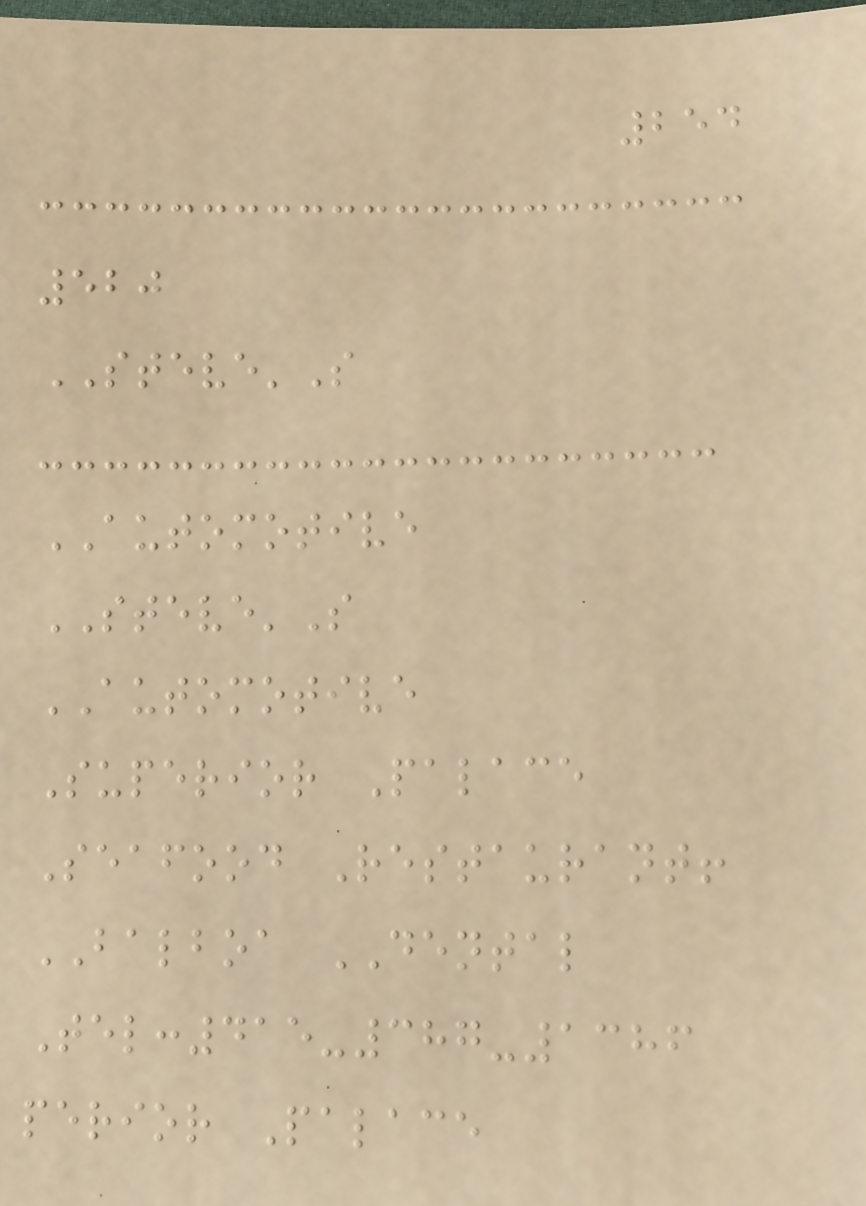254
520
STEVE'S
AUTOMOTIVE
STEVE'S
AUTOMOTIVE
Superior Palace
Seafood Restaurant!
BALBOA DENTAL
Tel:415-387-1386
perior Palace
